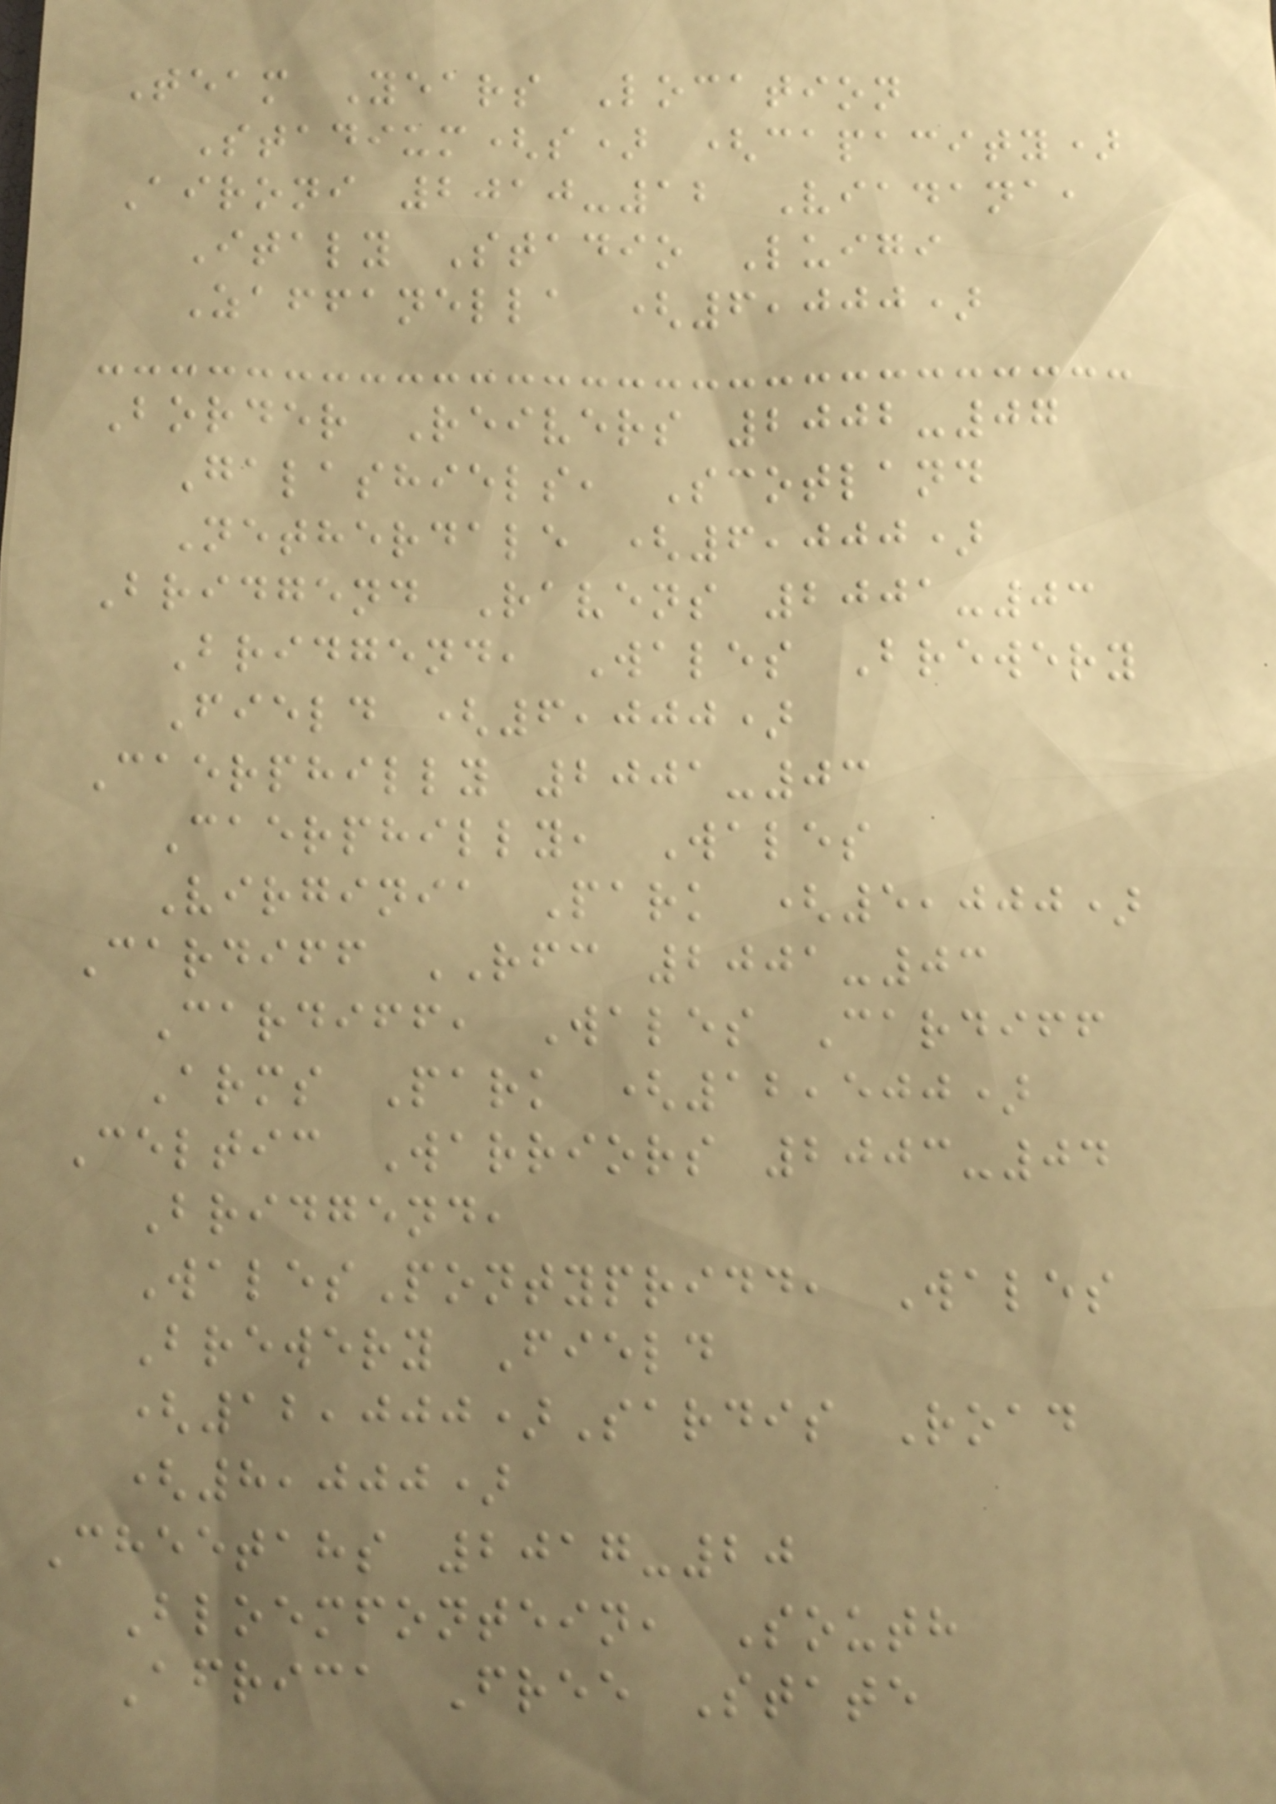Team Years Location
Stadium(s) (capacity)
Aironi 2010-12 Viadana,
Italy Stadio Luigi
Zaffanella (6,000)
Border Reivers 2002-07
Galashiels, Scotland
Netherdale (6,000)
Bridgend Ravens 2001-03
Bridgend, Wales Brewery
Field (6,000)
Caerphilly 2001-03
Caerphilly, Wales
Virginia Park (5,000)
Cardiff RFC 2001-03
Cardiff, Wales Cardiff
Arms Park (12,500)
Celtic Warriors 2003-04
Bridgend,
WalesPontypridd, Wales
Brewery Field
(12,000)Sardis Road
(8,000)
Cheetahs 2017-20
Bloemfontein, South
Africa Free State
